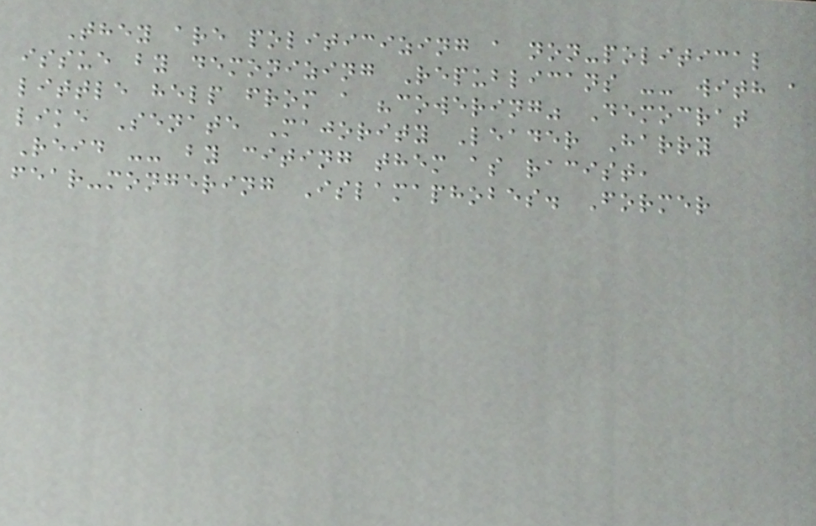They are politicizing a non-political
issue by demonizing Republicans -- with a
little help from a "cowering" Democrat
like Senate Majority Leader Harry
Reid -- by citing them as racist,
fear-mongering Islamaphobes. Former
